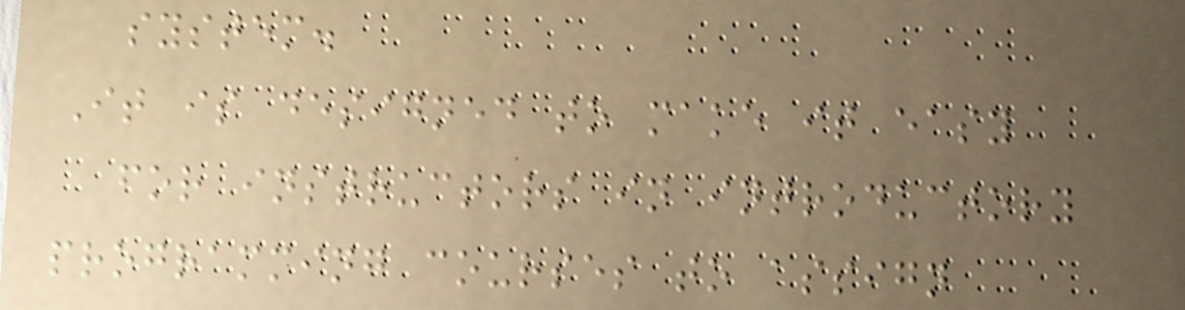system.
It is designed to make it easy
for instructors in introductory
programming courses to assign
